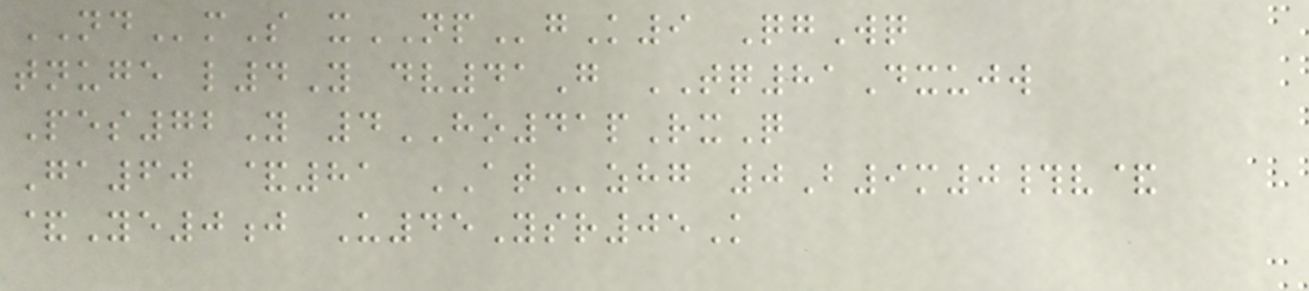NDmS xNPgK9 QgWq
tnuge l4Y dv41G TQ81Dxujw
Pes72Y 4HO41pRxQ
Ga60 &81 ATzhg 0B9m0#v&
&Ye0j U45Ysr05K
